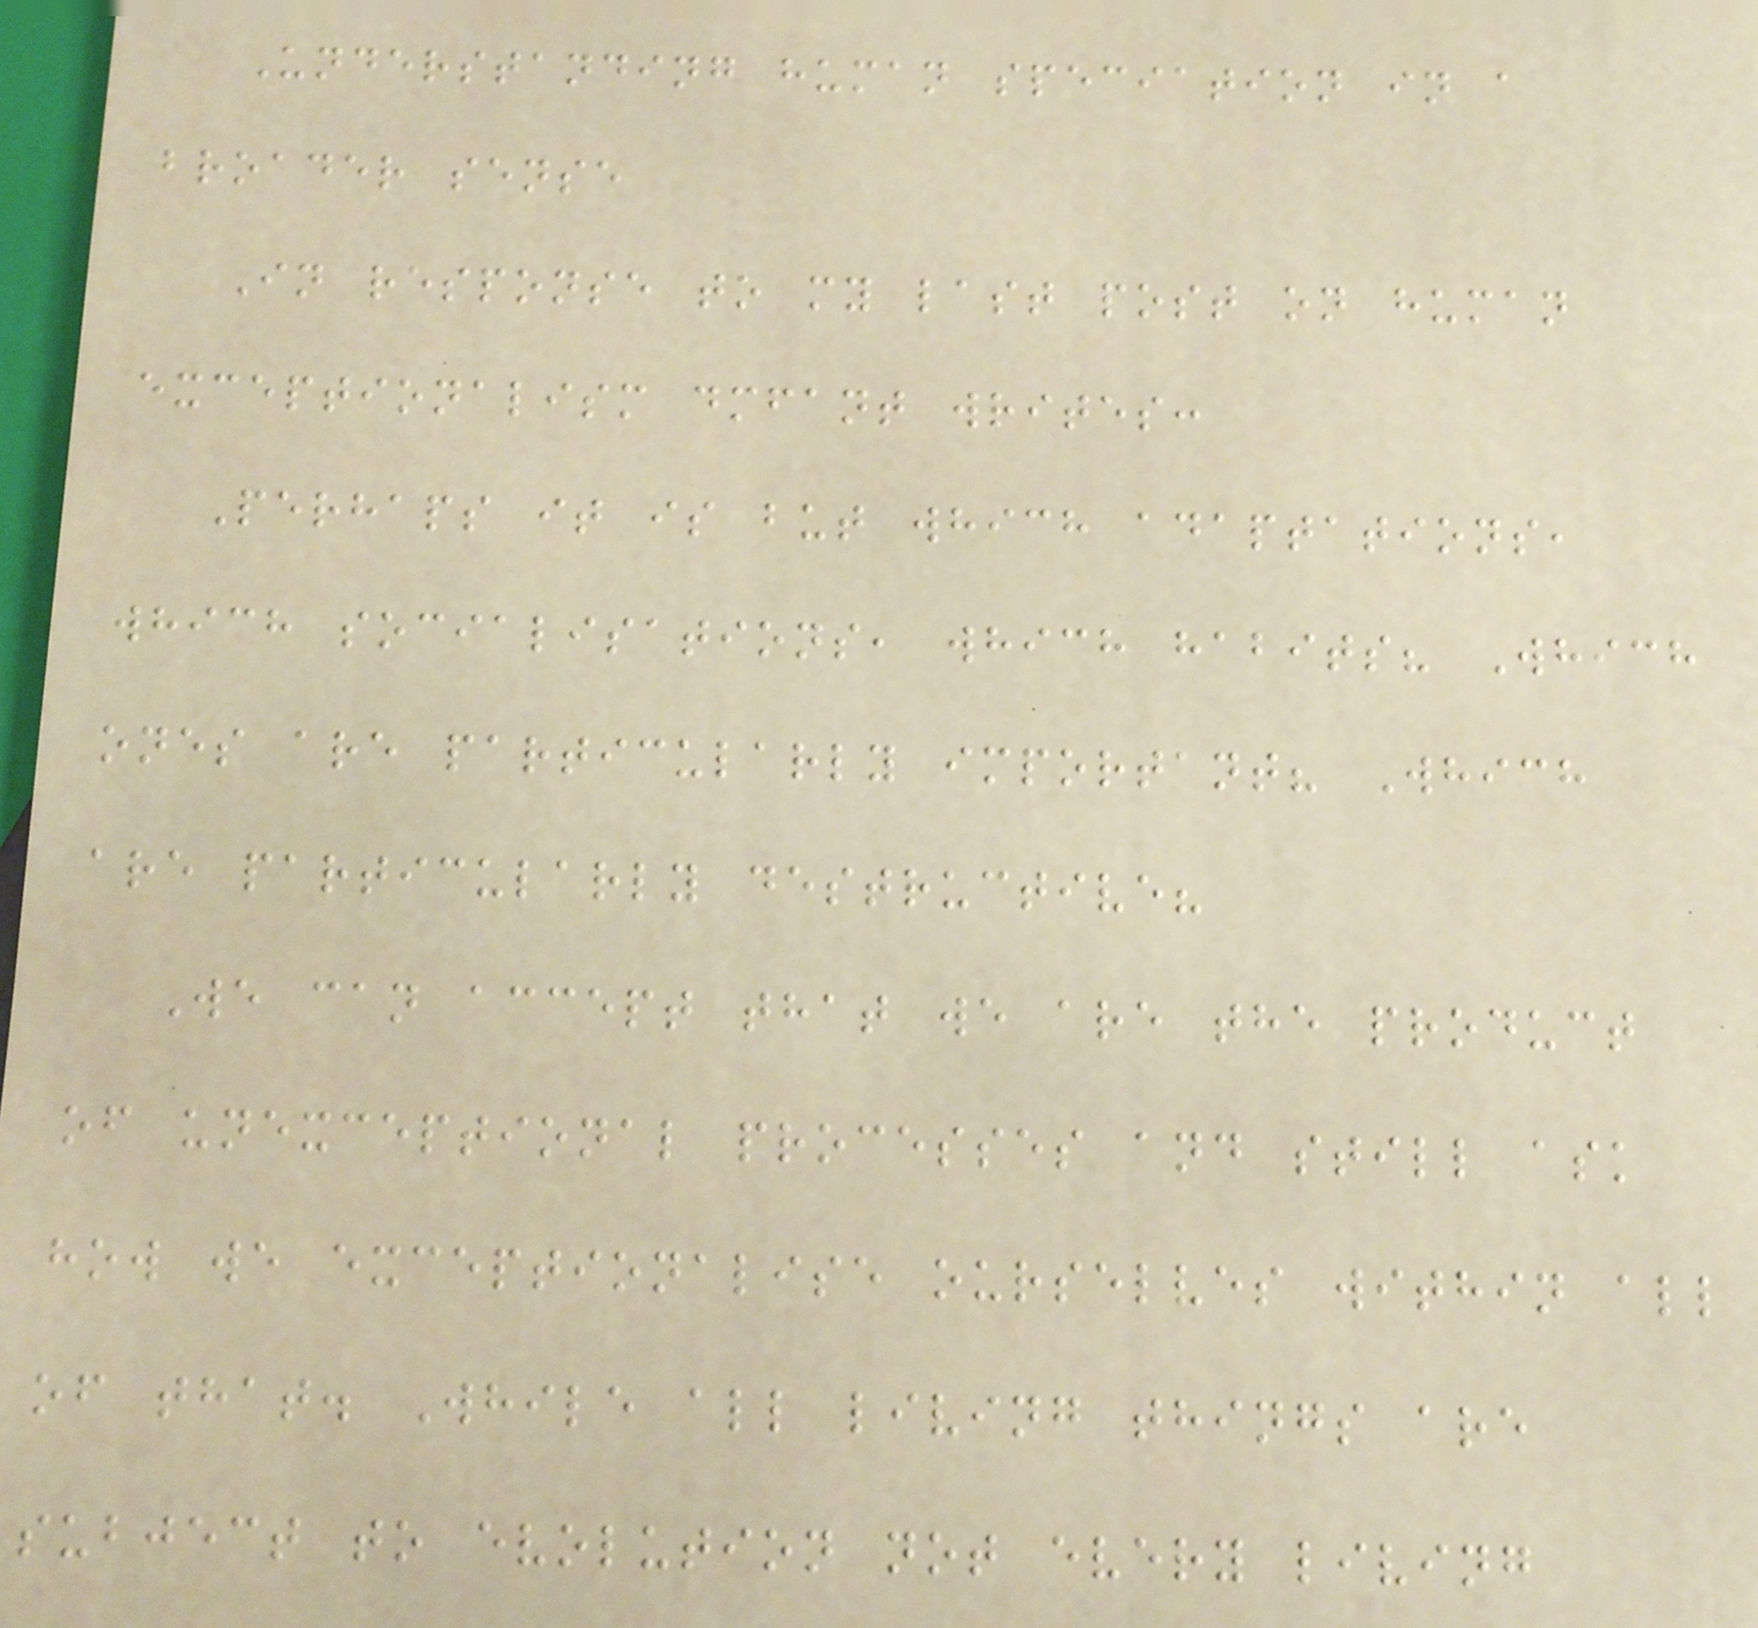Understanding human speciation in a
broader sense
In response to my last post on human
exceptionalism dmfant writes:
Perhaps it is but which adaptations,
which socialisations, which habits? Which
ones are particularly important? Which
are particularly destructive?
We can accept that we are the product
of unexceptional processes and still ask
how we exceptionalise ourselves within all
of that. While all living things are
subject to evolution not every living
